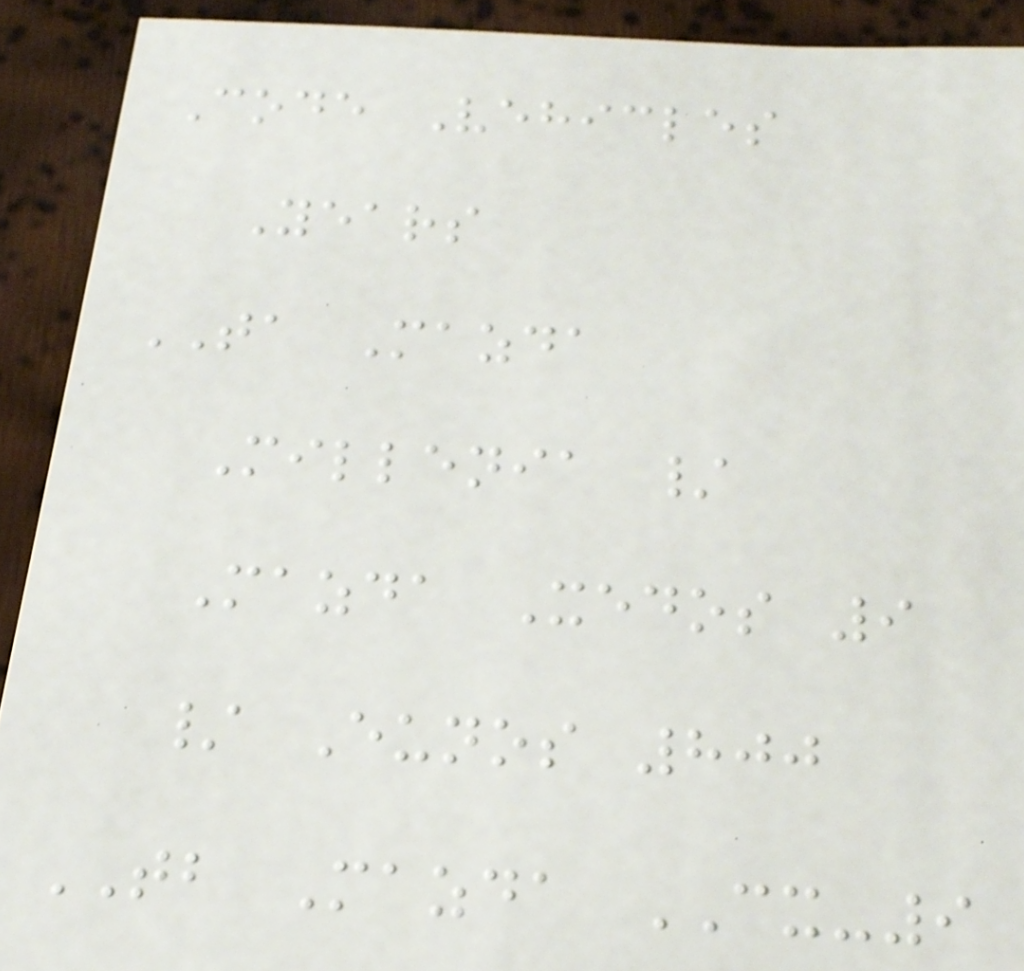Code Vehicles
Years
TA Mazda
Millenia /
Mazda Xedos 9
/ Eunos 800
TB Mazda CX-9
